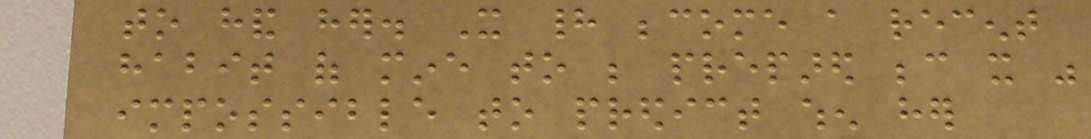to hand her. It had become a recent
habit of mine to be prepared because it was
impossible to predict when her
